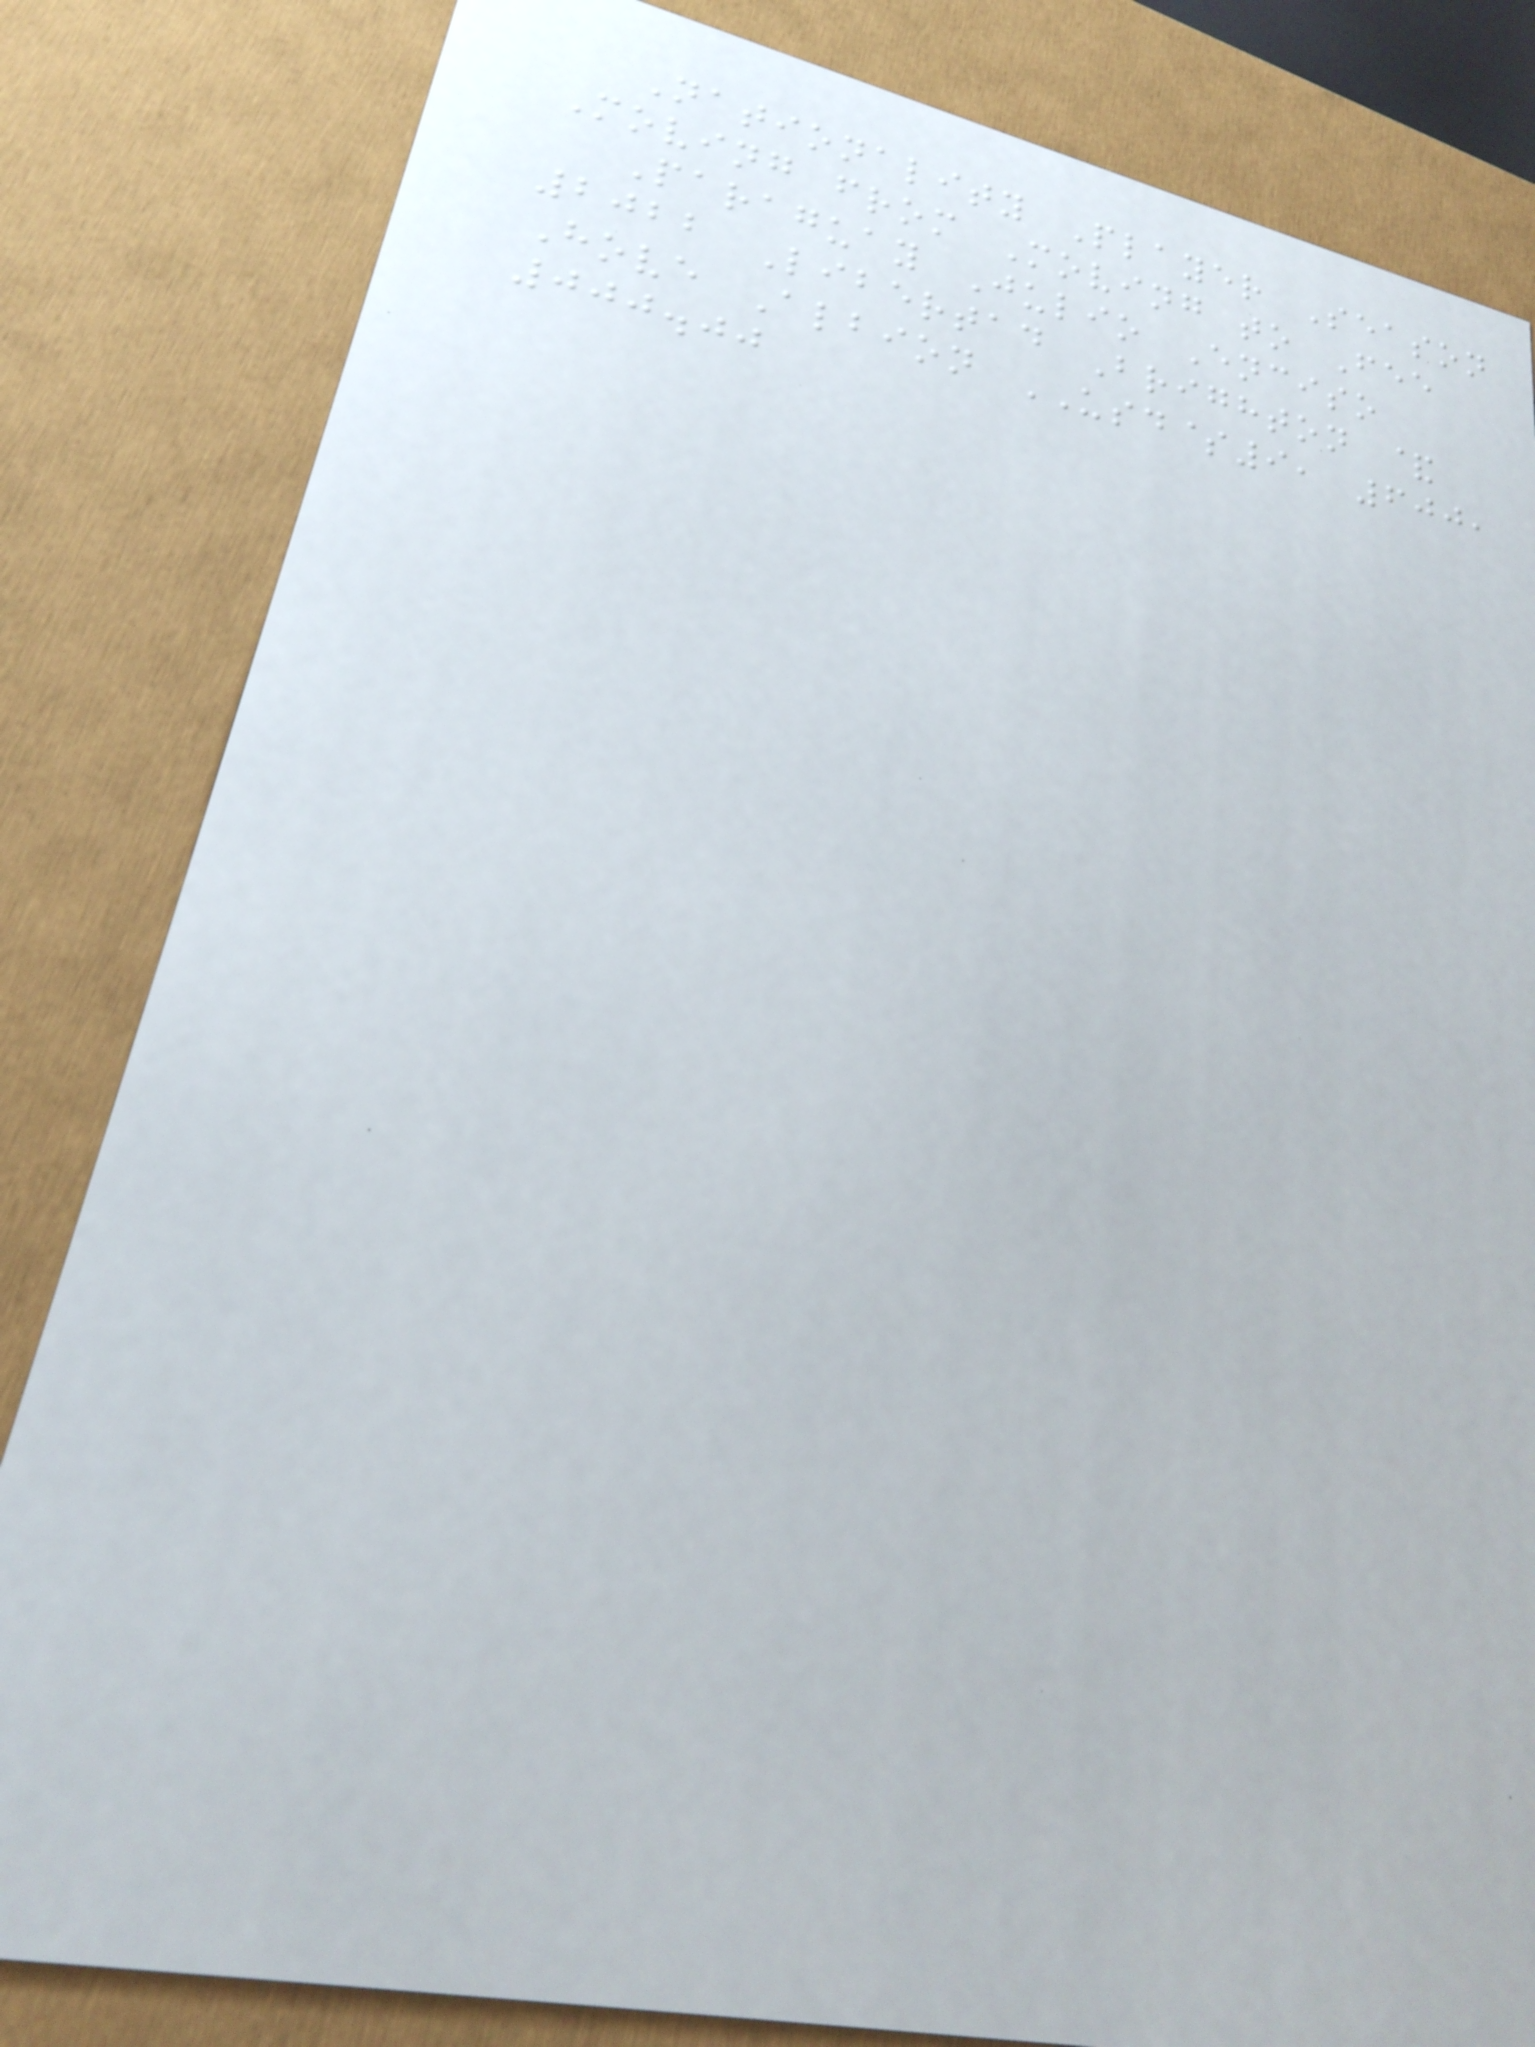Nationality Player Season
Moving from Moving to Fee
Paraguay Julio Enciso
2022 Libertad Brighton &
Hove Albion USD$9, 600,
000.00
